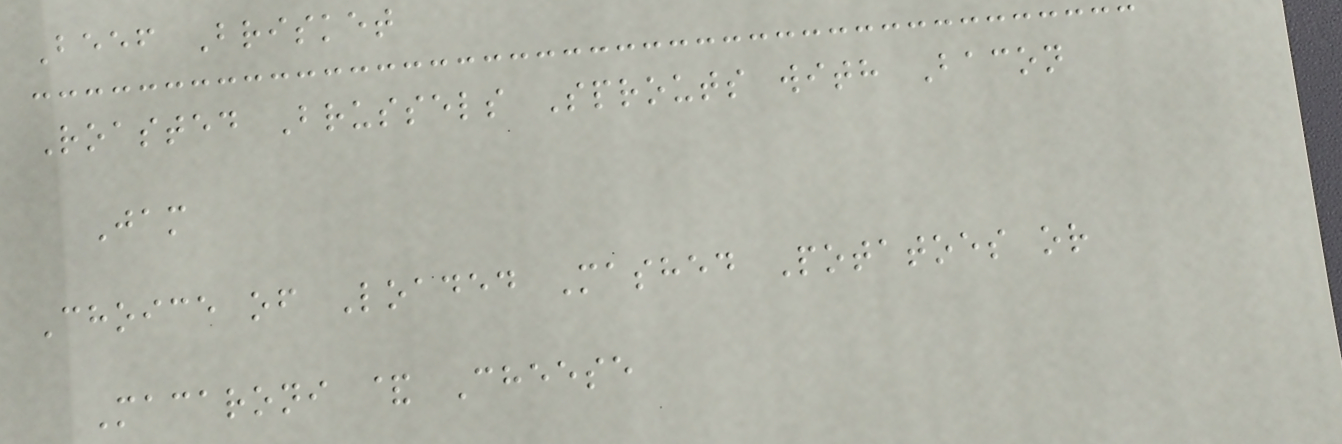Beef Brisket
Roasted Brussels Sprouts with Bacon
Jam
Choice of Loaded Mashed Potatoes or
Macaroni & Cheese
